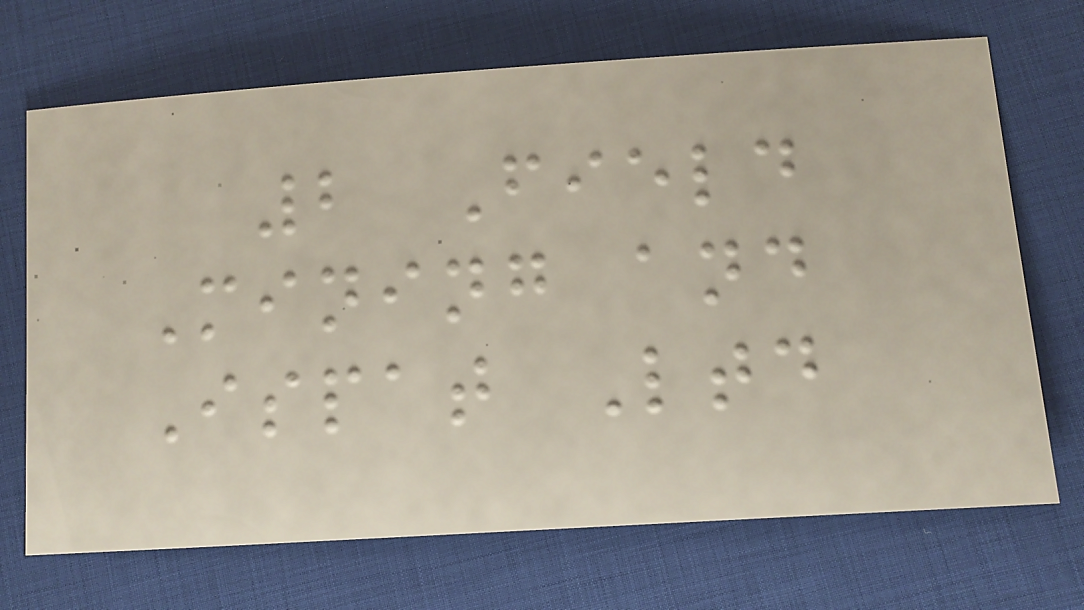2 Field
Mining and
Ispat Ltd
